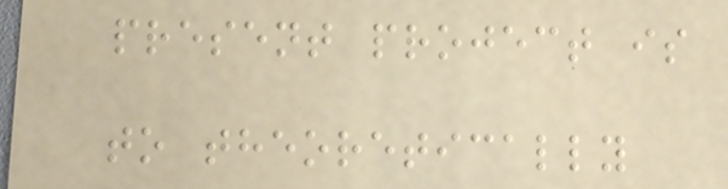present project is
to theoretically
